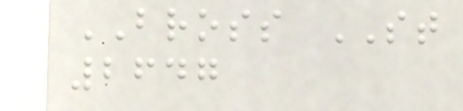BROSS ST
2647
